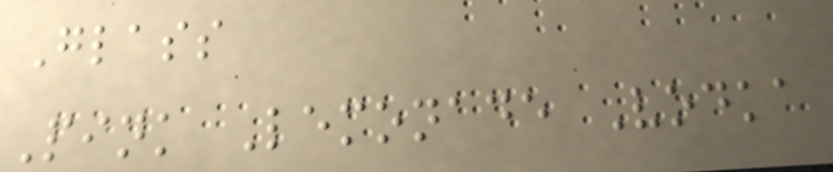Glass
Pink Lemonade Vodka
